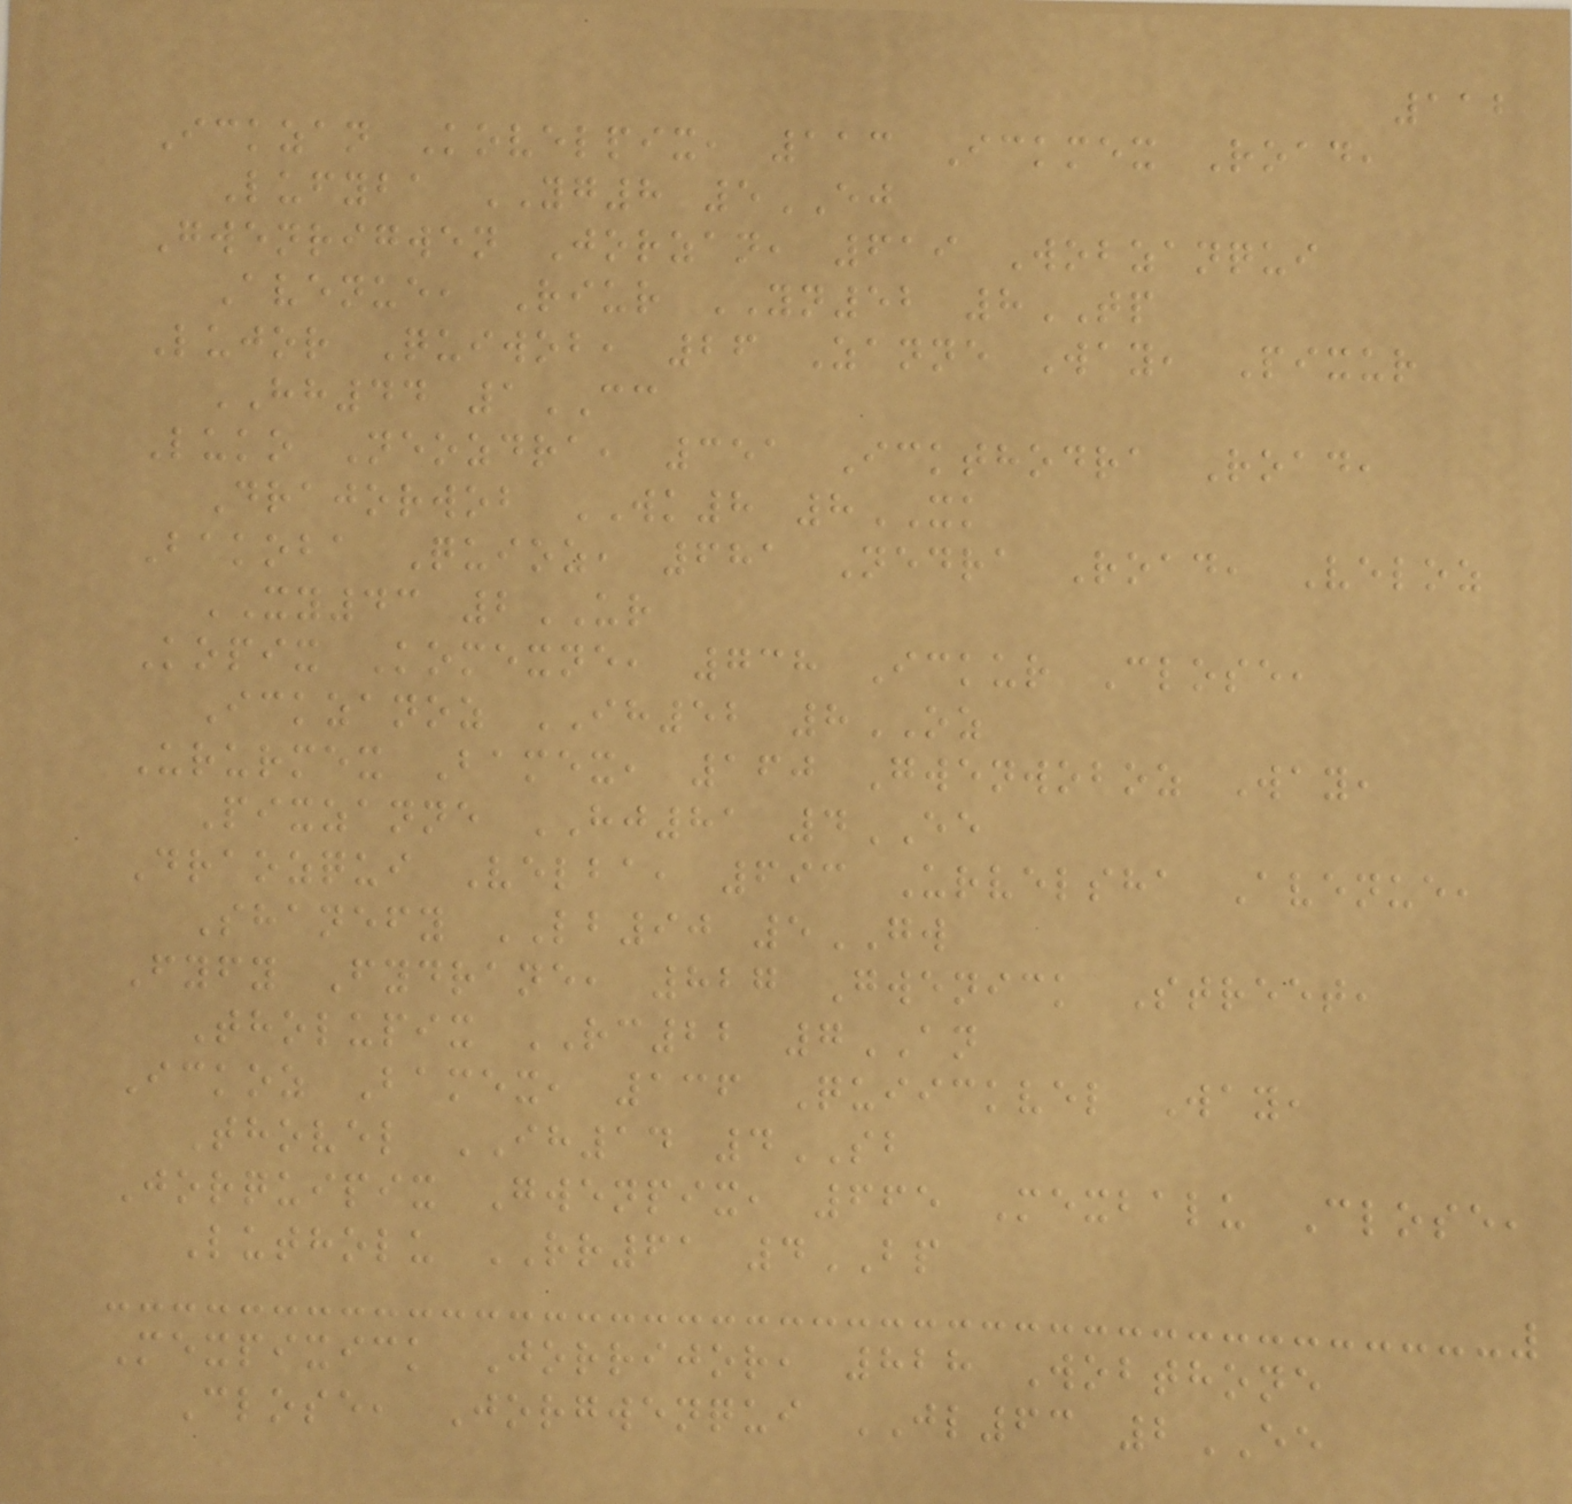112
Ickzan Kovelpix, 113 Ickmex Road,
Lufyba YG8 5EJ
Gwenrigwen Jorzan, 619 Wobzanqui
Avenue, Riur YN52 8TP
Lujor Quiwob, 26 Zanne Way, Pixur
HH44 1CC
Luko Neozdra, 351 Ickthodra Road,
Drajorwob WK8 8XK
Bakoba Quioz, 681 Nedra Road, Veloz
XY43 2UR
Kopix Komexne, 738 Ickur Close,
Ickzanoz IH52 8OZ
Ururmex Bamex, 160 Gwenwoboz Way,
Pixzanne HJ81 4EE
Draozqui Velba, 693 Urvelsha Avenue,
Shanefy LB90 5GW
Fyfy Fydrane, 827 Gwenick Street,
Tholupix RC22 7AN
Ickoz Bamex, 136 Quiickvel Way,
Thovel IH14 4SB
Jorquipix Gwenpix, 665 Mexbalu Close,
Lutholu RR61 4BP
Mexpixick Jorrijor, 828 Wobthone
Close, Jorgwenqui JL63 2EE
